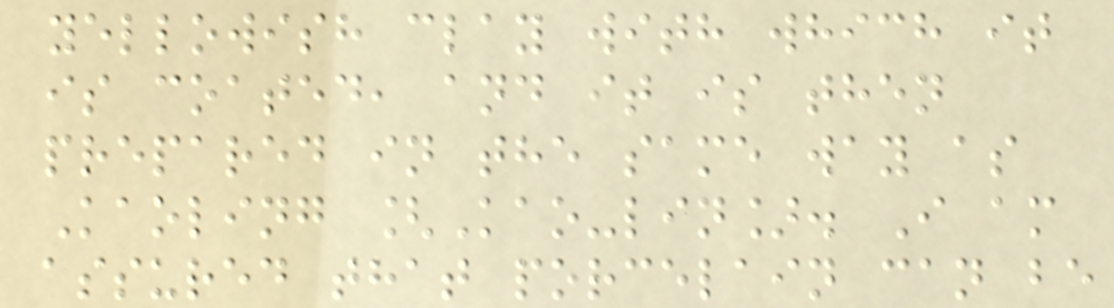yellowish clay with which it
is coated, and it is then
prepared in the same way as
Kaoling [Kao-lin]. I am
assured that porcelain can be
